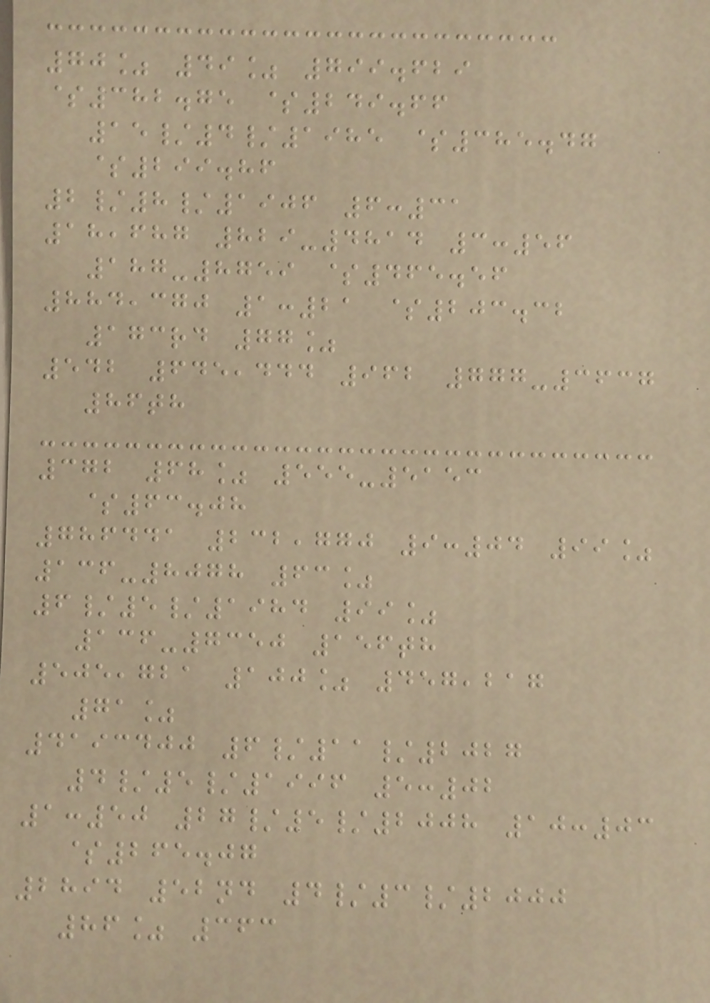70% 49% 799.629
$382.75 $249.66
15/4/1985 $385.47
$299.86
2/8/1906 6:31
18,687 829-4814 3:56
187-8759 $465.56
884,370 1:21 $203.32
173rd 77%
542 645,444 962 777-3637
86th
372 68% 555-5153
$63.08
786441 232,770 9:04 99%
136-8078 63%
6/5/1984 99%
136-7350 156th
505,721 100% 457,217
71%
4193400 6/11/2027
4/5/1996 5:02
1:50 27/5/2008 10:03
$265.07
2894 52nd 4/3/2000
86% 363
